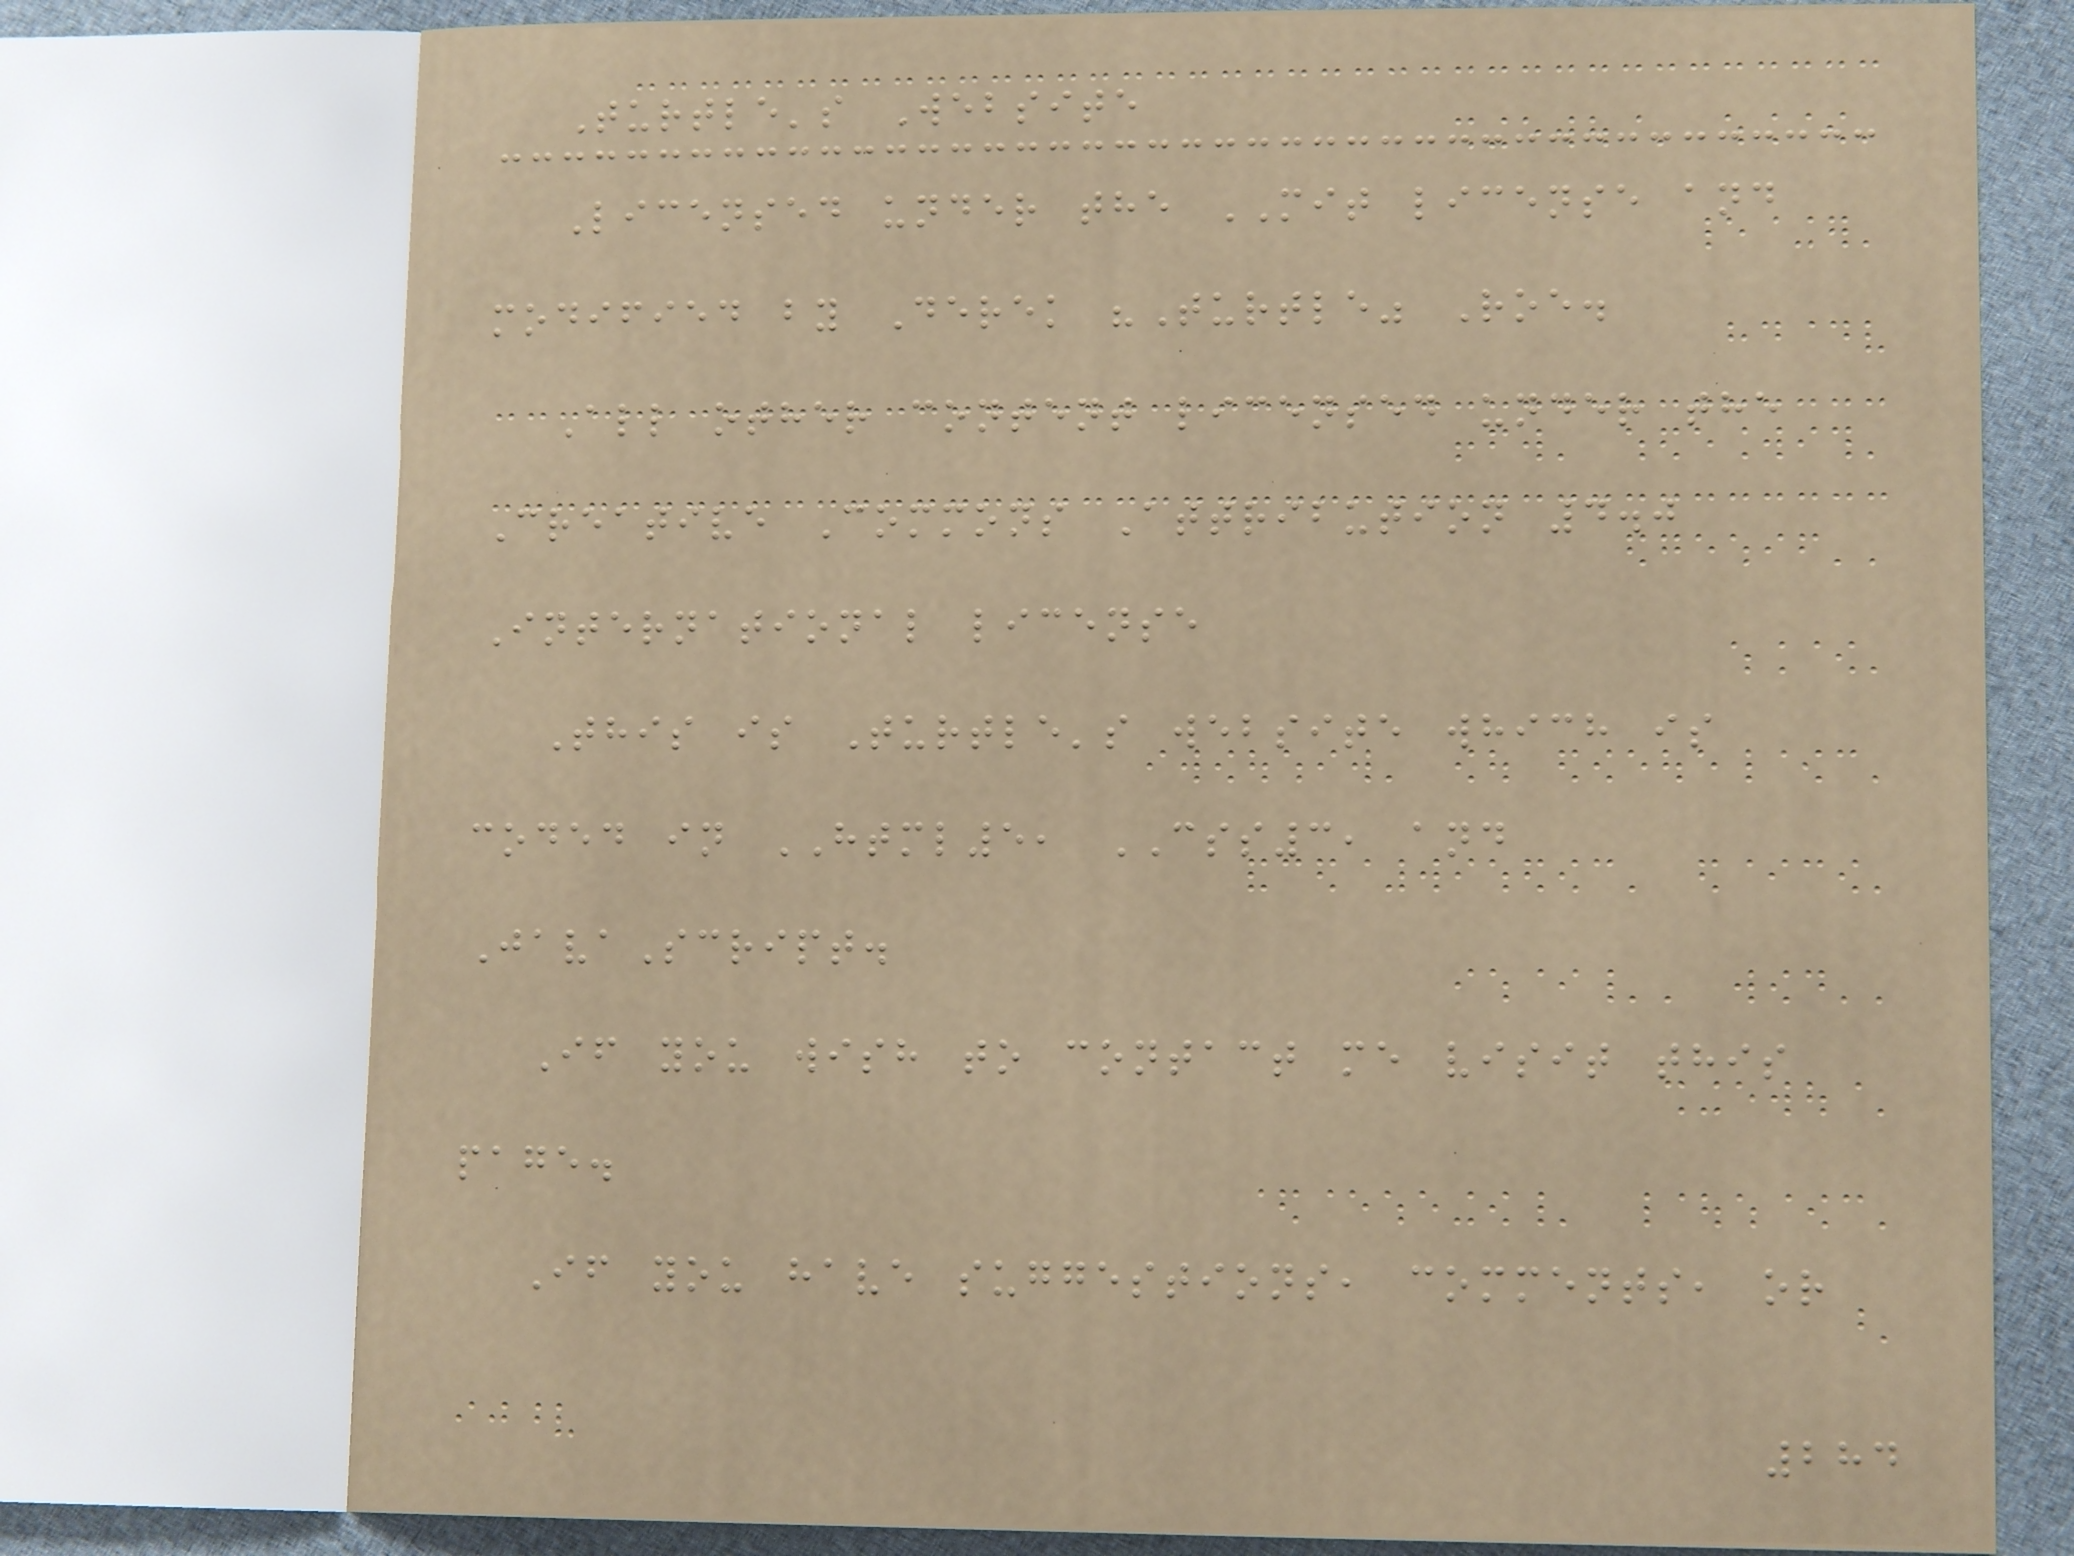Turtle's Website
Licensed under the MIT license and
modified by Derek "Turtle" Roe.
All other content licensed under the
Creative Commons Attribution 4.0
International license
This is Turtle's website which is
coded in HTML5, CSS3, and
JavaScript.
If you wish to contact me visit this
page.
If you have suggestions, comments, or
284
